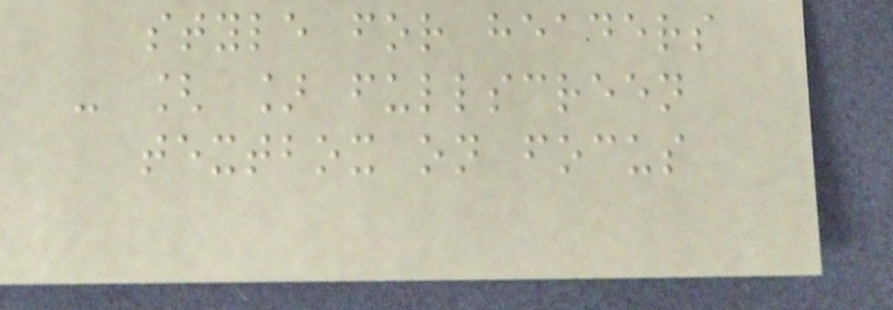style for headers
- [ ] fullscreen
textbox on focus
